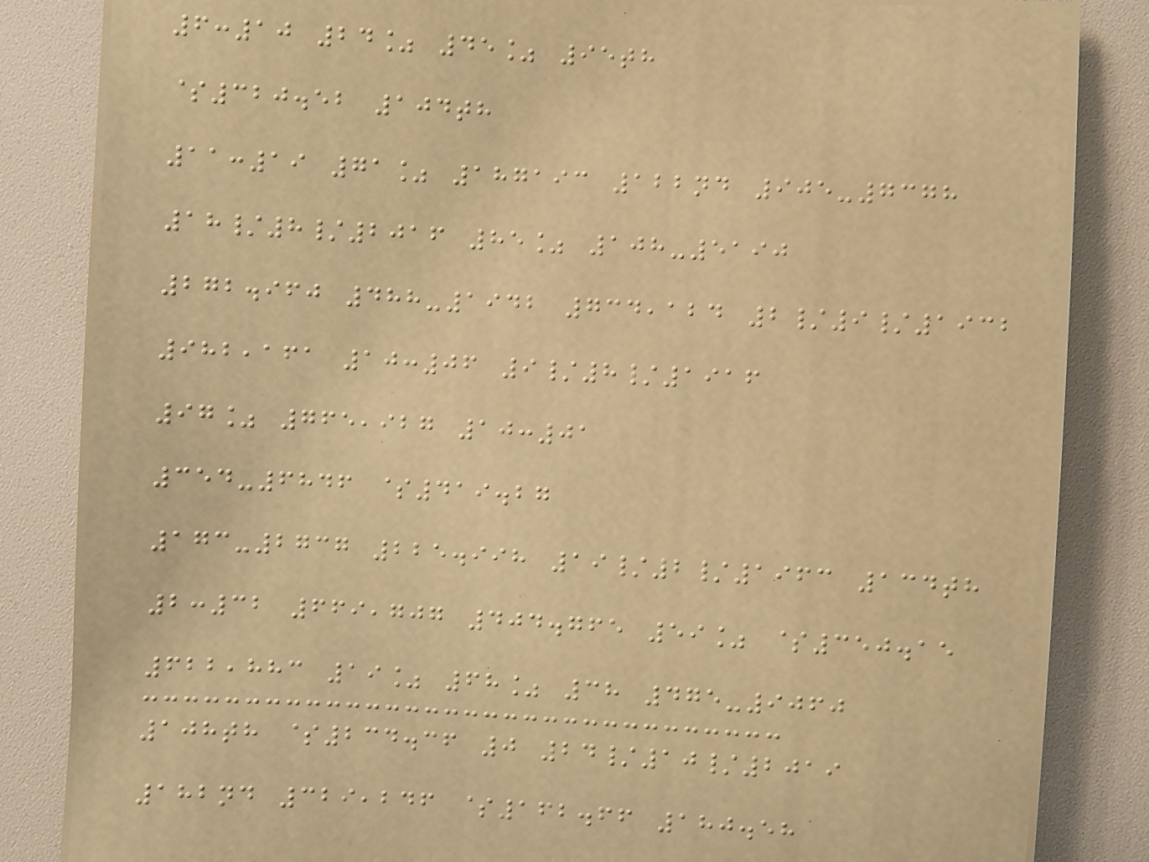6:10 24% 45% 95th
$320.52 104th
11:19 71% 187193 122nd 905-7378
18/8/2016 85% 108-5190
272.960 488-1942 734,124 2/9/1932
982,161 10:06 9/8/1916
97% 765,927 10:01
354-6846 $419.27
173-2737 225.998 19/2/1963 134th
2:32 669,707 404.765 59% $350.15
622,883 19% 68% 38 475-9060
108th $234.36 0 24/10/2019
182nd 329,246 $162.66 180.58
